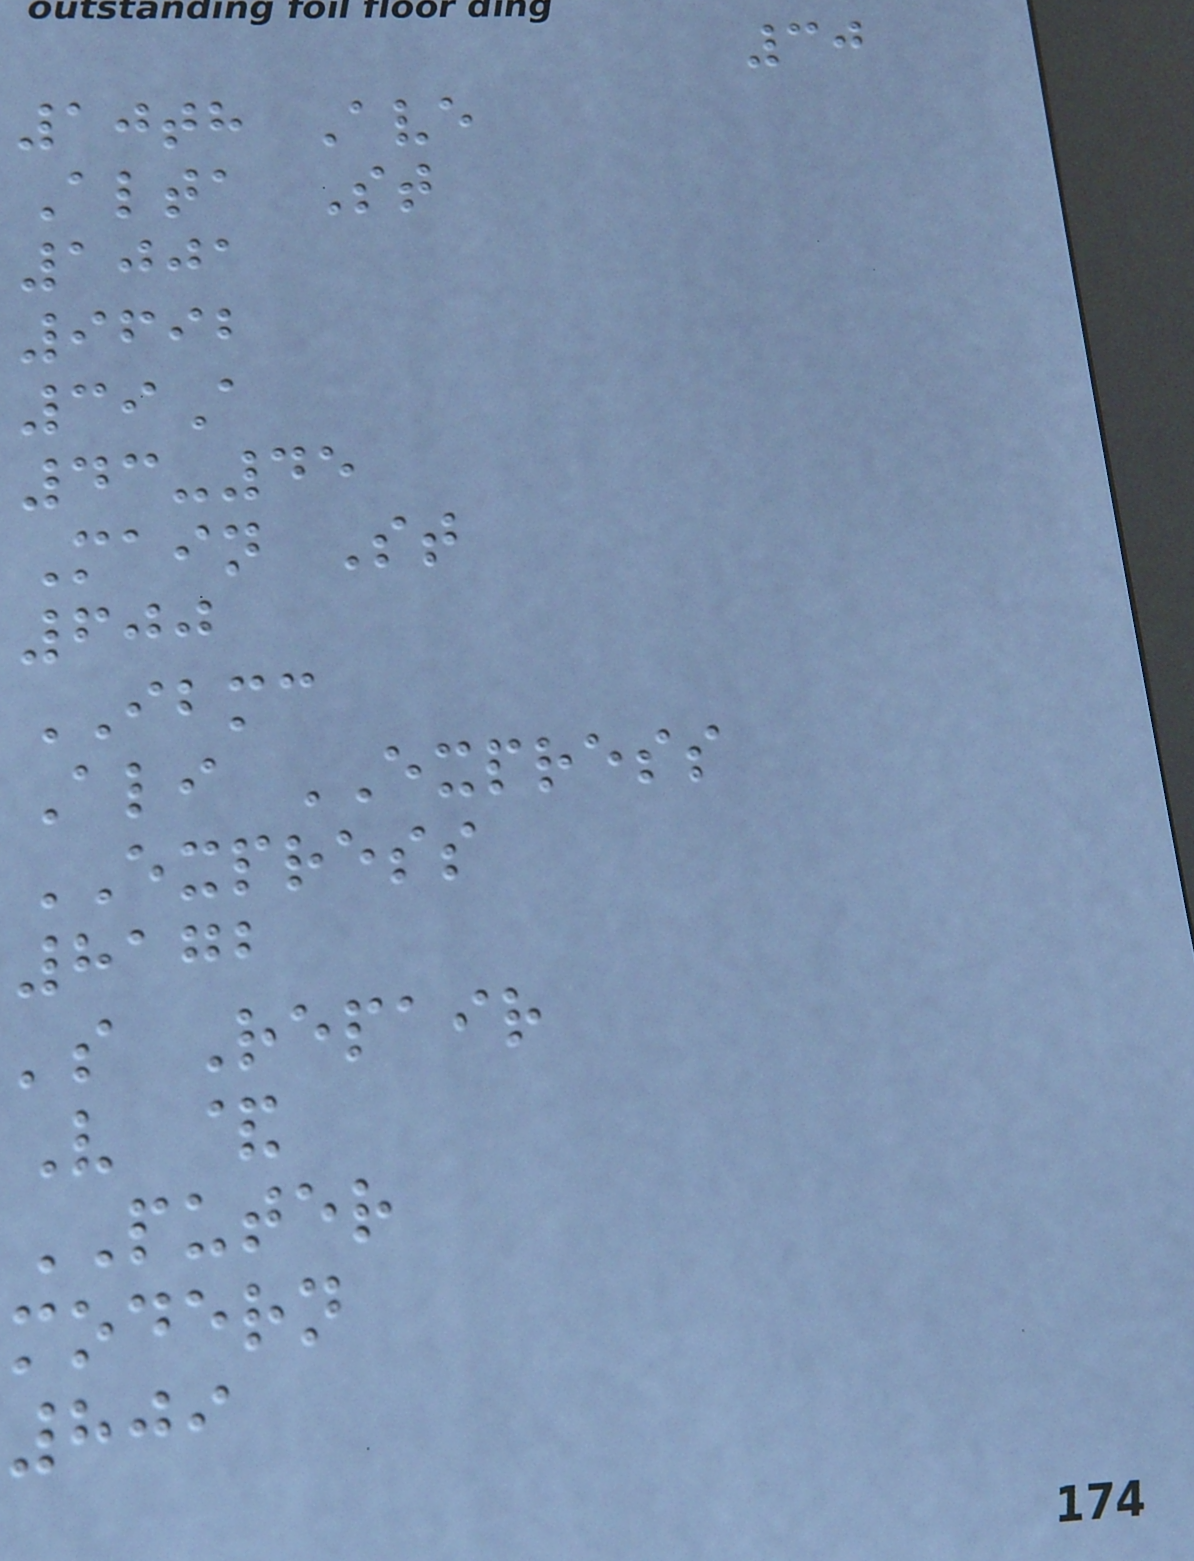30
10th Ave
Alta St
1001
9692
39A
43-45
Main St
600
IBMC
Ali EXPRESS
EXPRESS
8172
's Repair
V &
PUTER
modern
809
